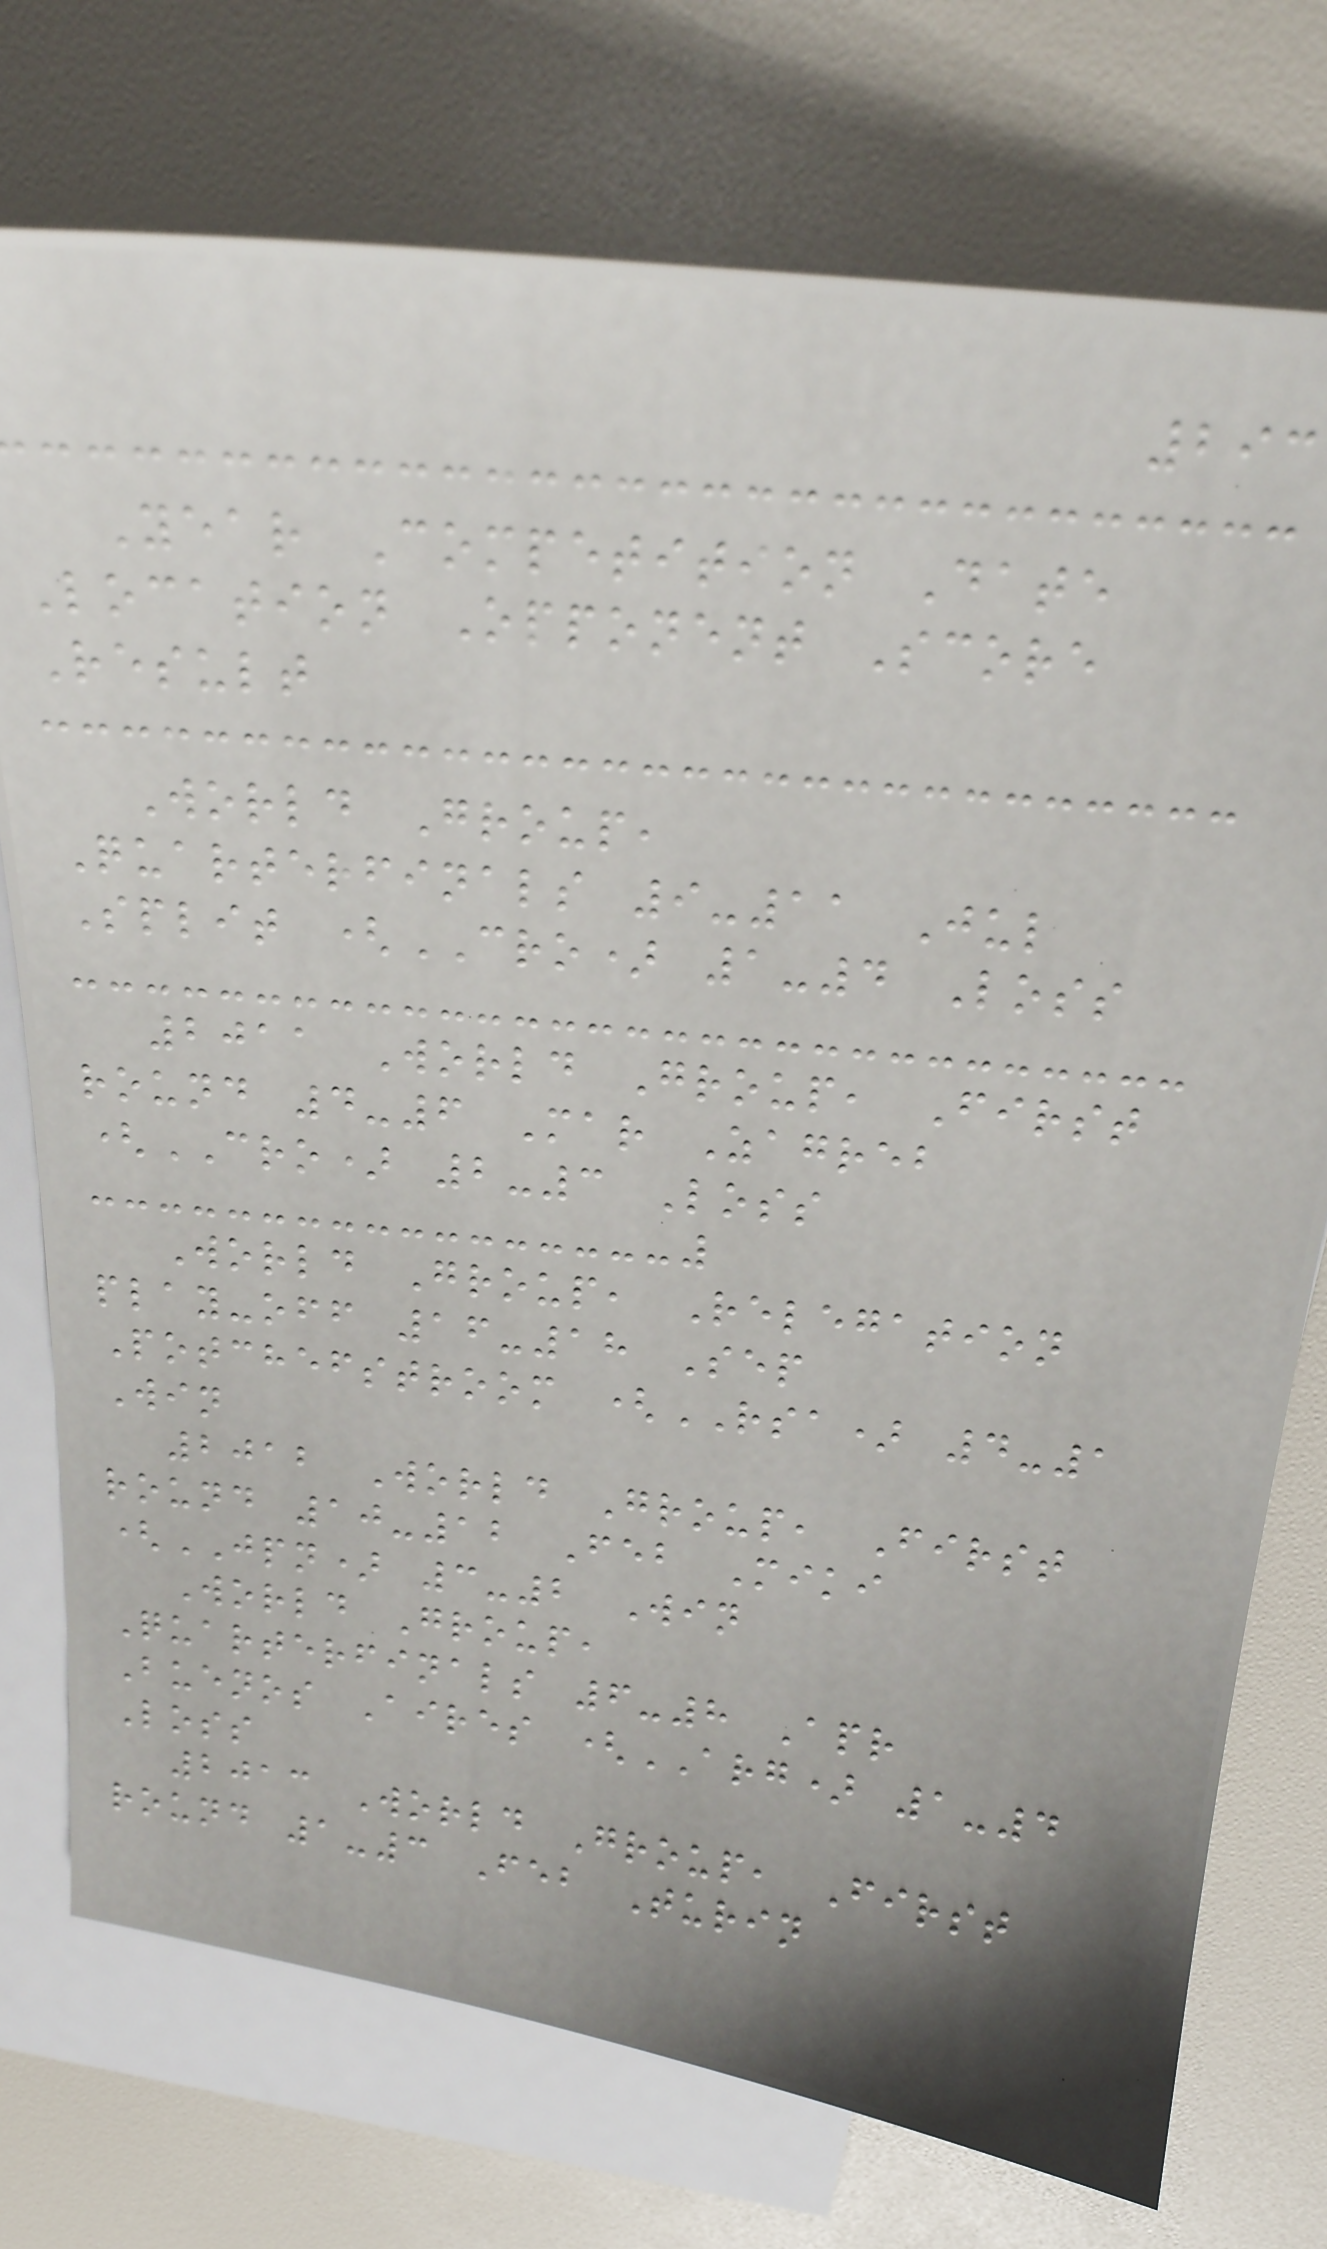293
Year Competition Date
Location Opponent Score
Result
World Group,
Quarterfinals 9-11 Jul
Split (CRO) 1-4 Loss
2011 World Group, First
round 4-6 Mar Zagreb
(CRO) 2-3 Loss
World Group, Relegation
play-off 16-18 Sep
Potchefstroom (RSA) 4-1
Win
2012 World Group, First
round 10-12 Feb Miki
(JPN) 3-2 Win
World Group,
Quarterfinals 6-8 Apr
Buenos Aires (ARG) 1-4
Loss
2013 World Group, First
round 1-3 Feb Turin
